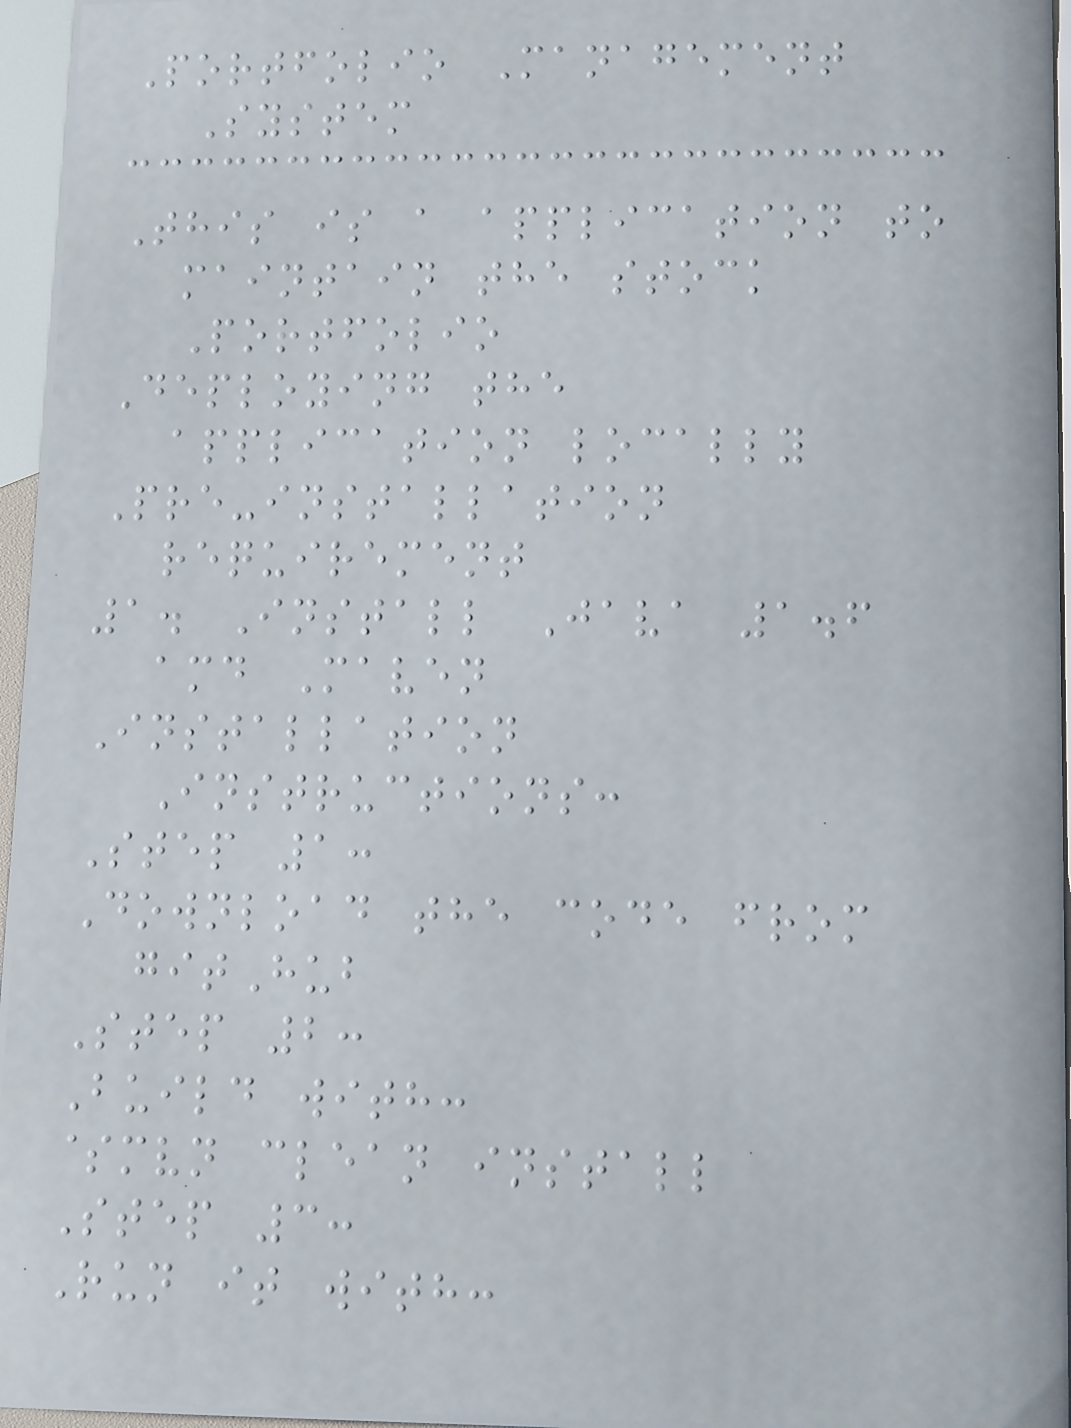Portfolio Management
System
This is a application to
maintain the stock
Portfolio
Deploying the
application locally
Pre-installation
requirement
1. Install Java 1.6
amd Maven
Installation
Instructions:
Step 1:
Download the code from
gitHub
Step 2:
Build with:
$mvn clean install
Step 3:
Run it with:
